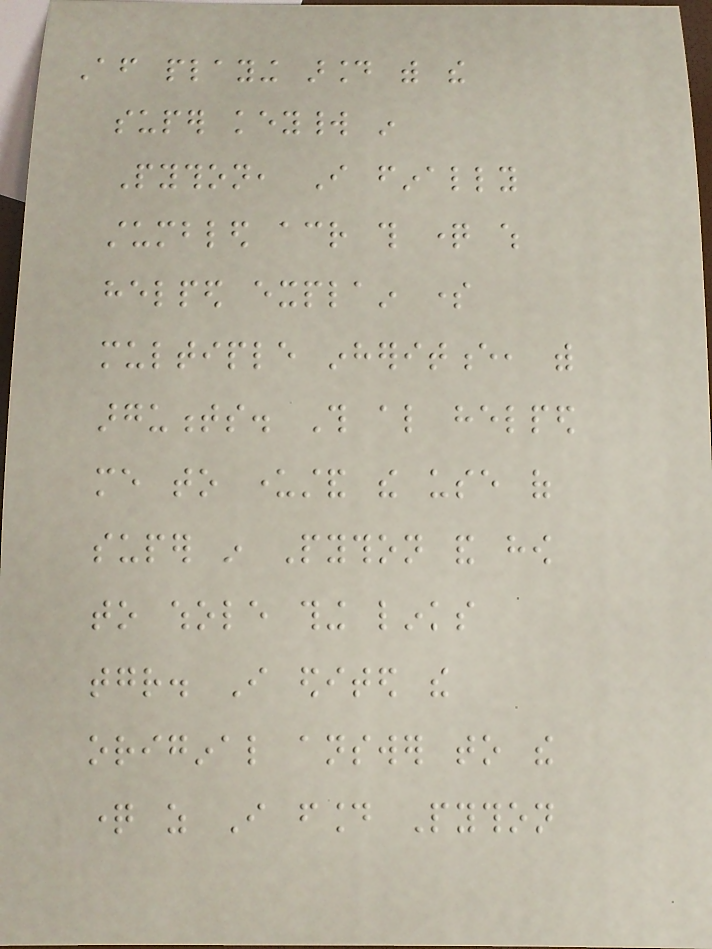After playing around with the
super keyworld in
Python, I finally
stumbled across this question which
helped explain some
multiple inheritence, with
arguments. This also helped
me to understand the use of
super in Python and how
to whole thing links
together. I edited the
original answer to the
question as I found Python
